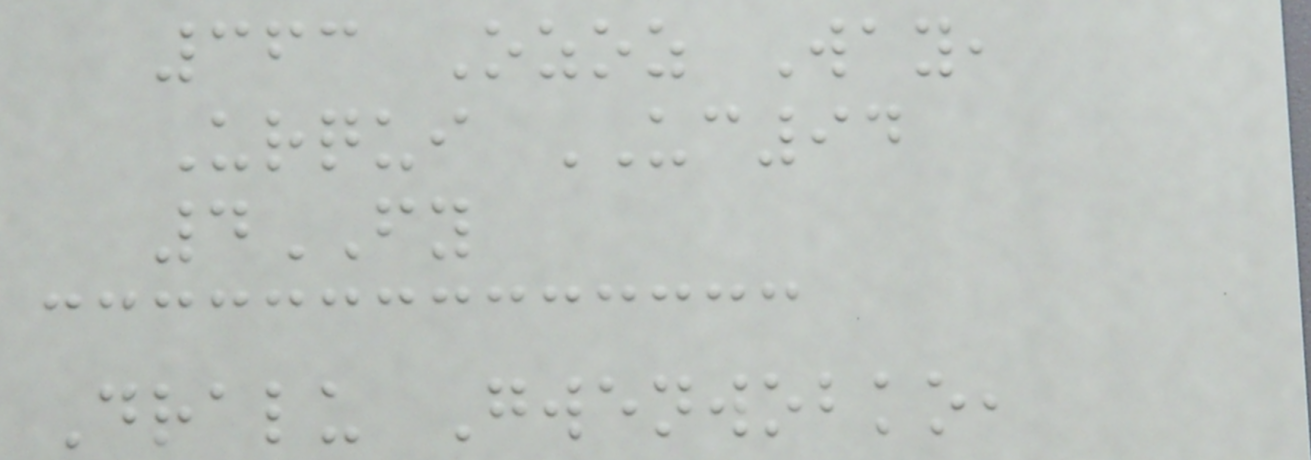363 Ozoz Way,
Urqui UC94
4FY
Dralu Gwenwobko,
